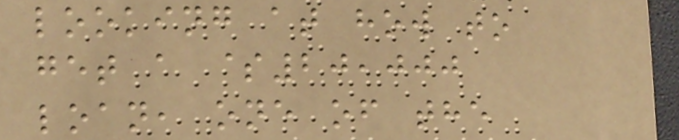looking at how to
get a $20,000
loan, one of the
